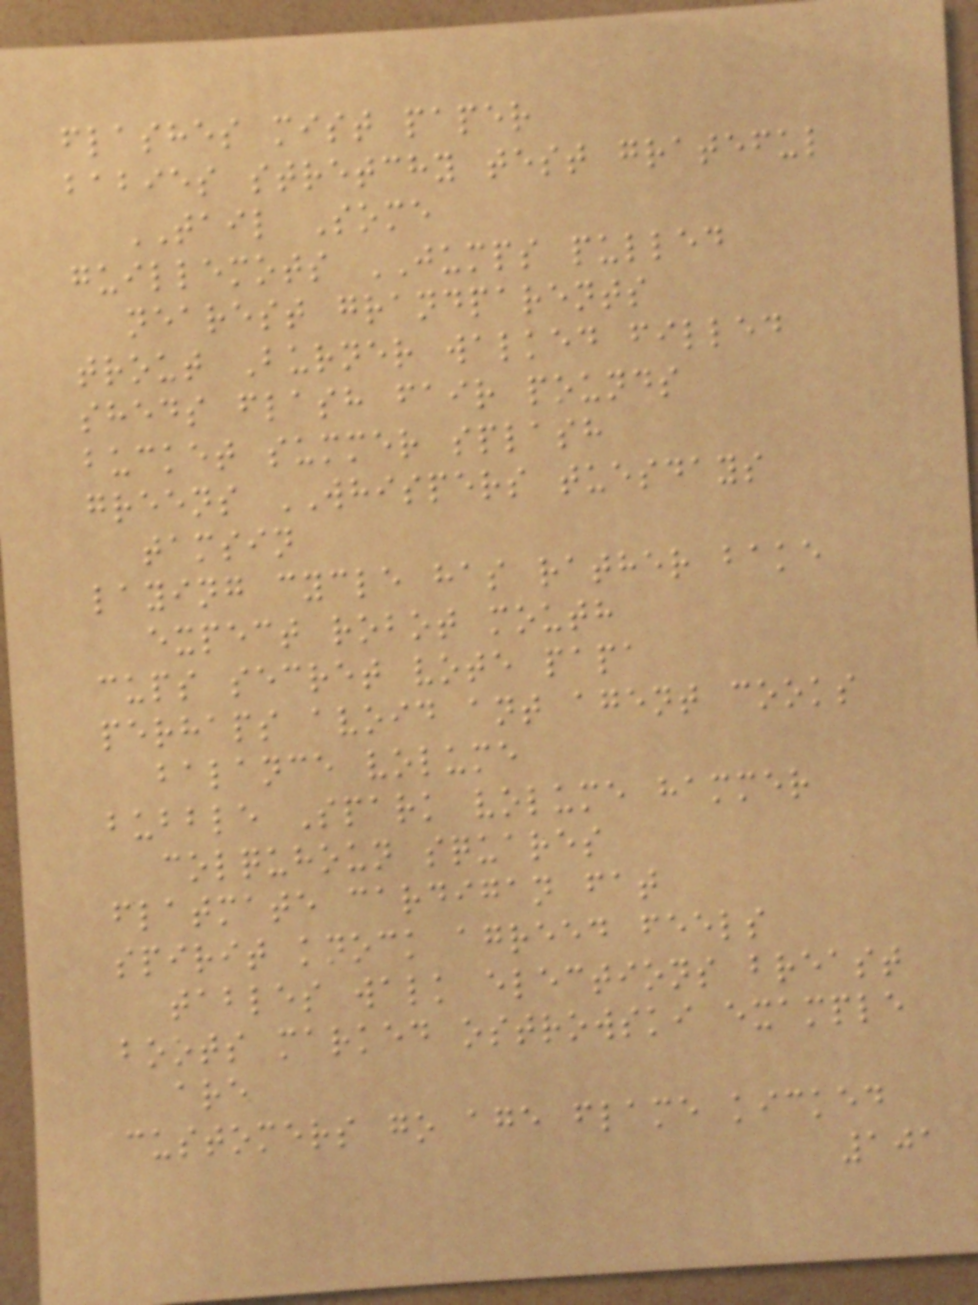flashes mist paper
babies stretchy test grateful
TAIL Some
guillemots JUMPS pulled
nearest grandparents
trout Burner walked filled
sheds flash fair pounds
bucket summer splash
greens WHISPERS tuesdays
tamsin
laying cycle has rather bake
expect robot mouth
cups secret vote papa
perhaps avoid ant agent cooks
balance volume
bubble Spark volume hammer
colquhoun squares
flatmate cardigan fat
spirit knock agreed feels
tables walk elections breast
boots marked ostrowski example
are
customers go age flame kicked
101
